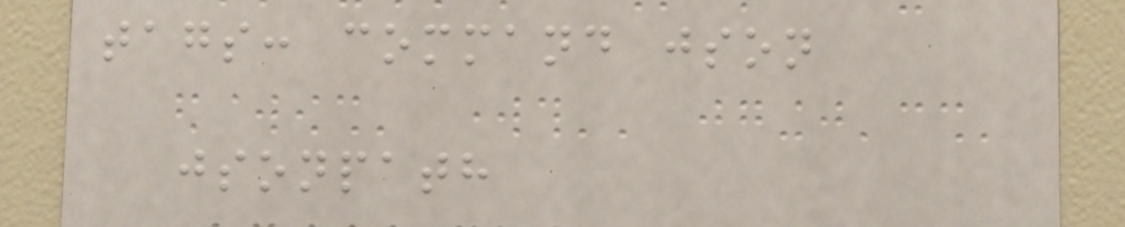tags: command json
jsonpath
